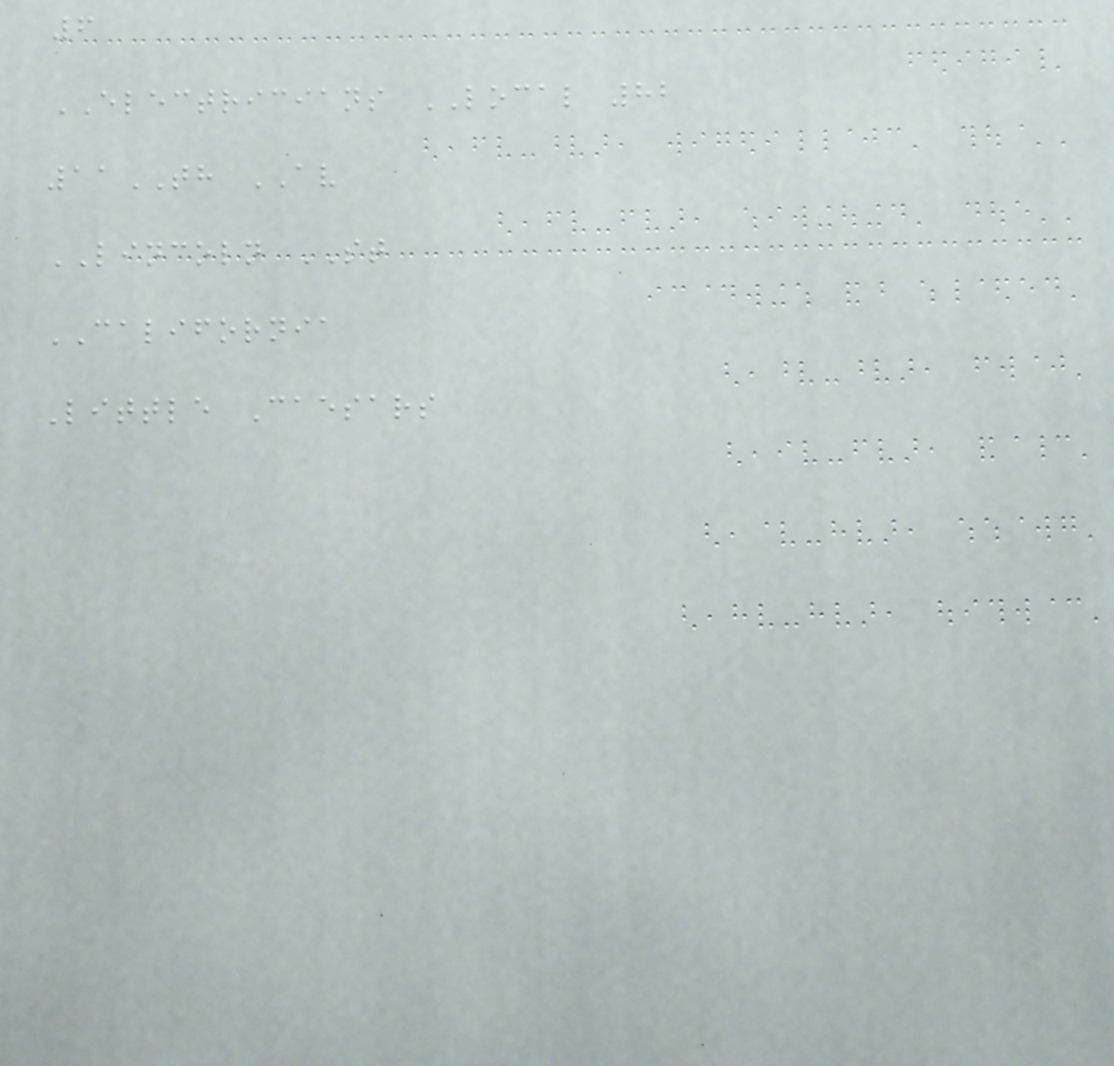6
ELECTRICIANS LOCAL 82
11TH AV
LINCOLN ST
CALIFORNIA
Little Caesars
